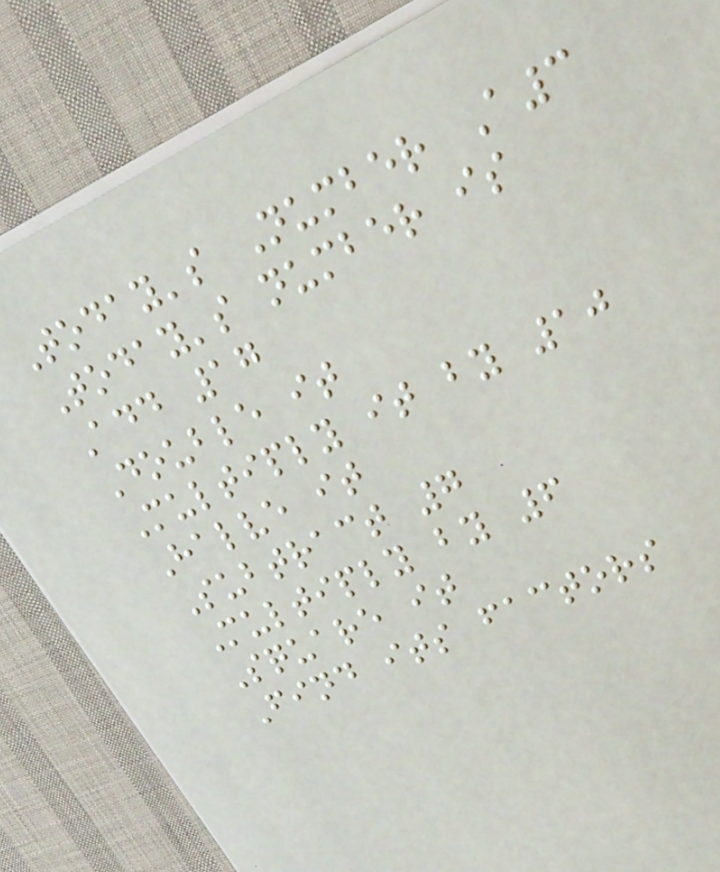Today's Number A3
Today's number is
Add 17
Double it
Multiply it by 10
Halve it
Subtract 7
Multiply by 6
Square it
Find its factors
